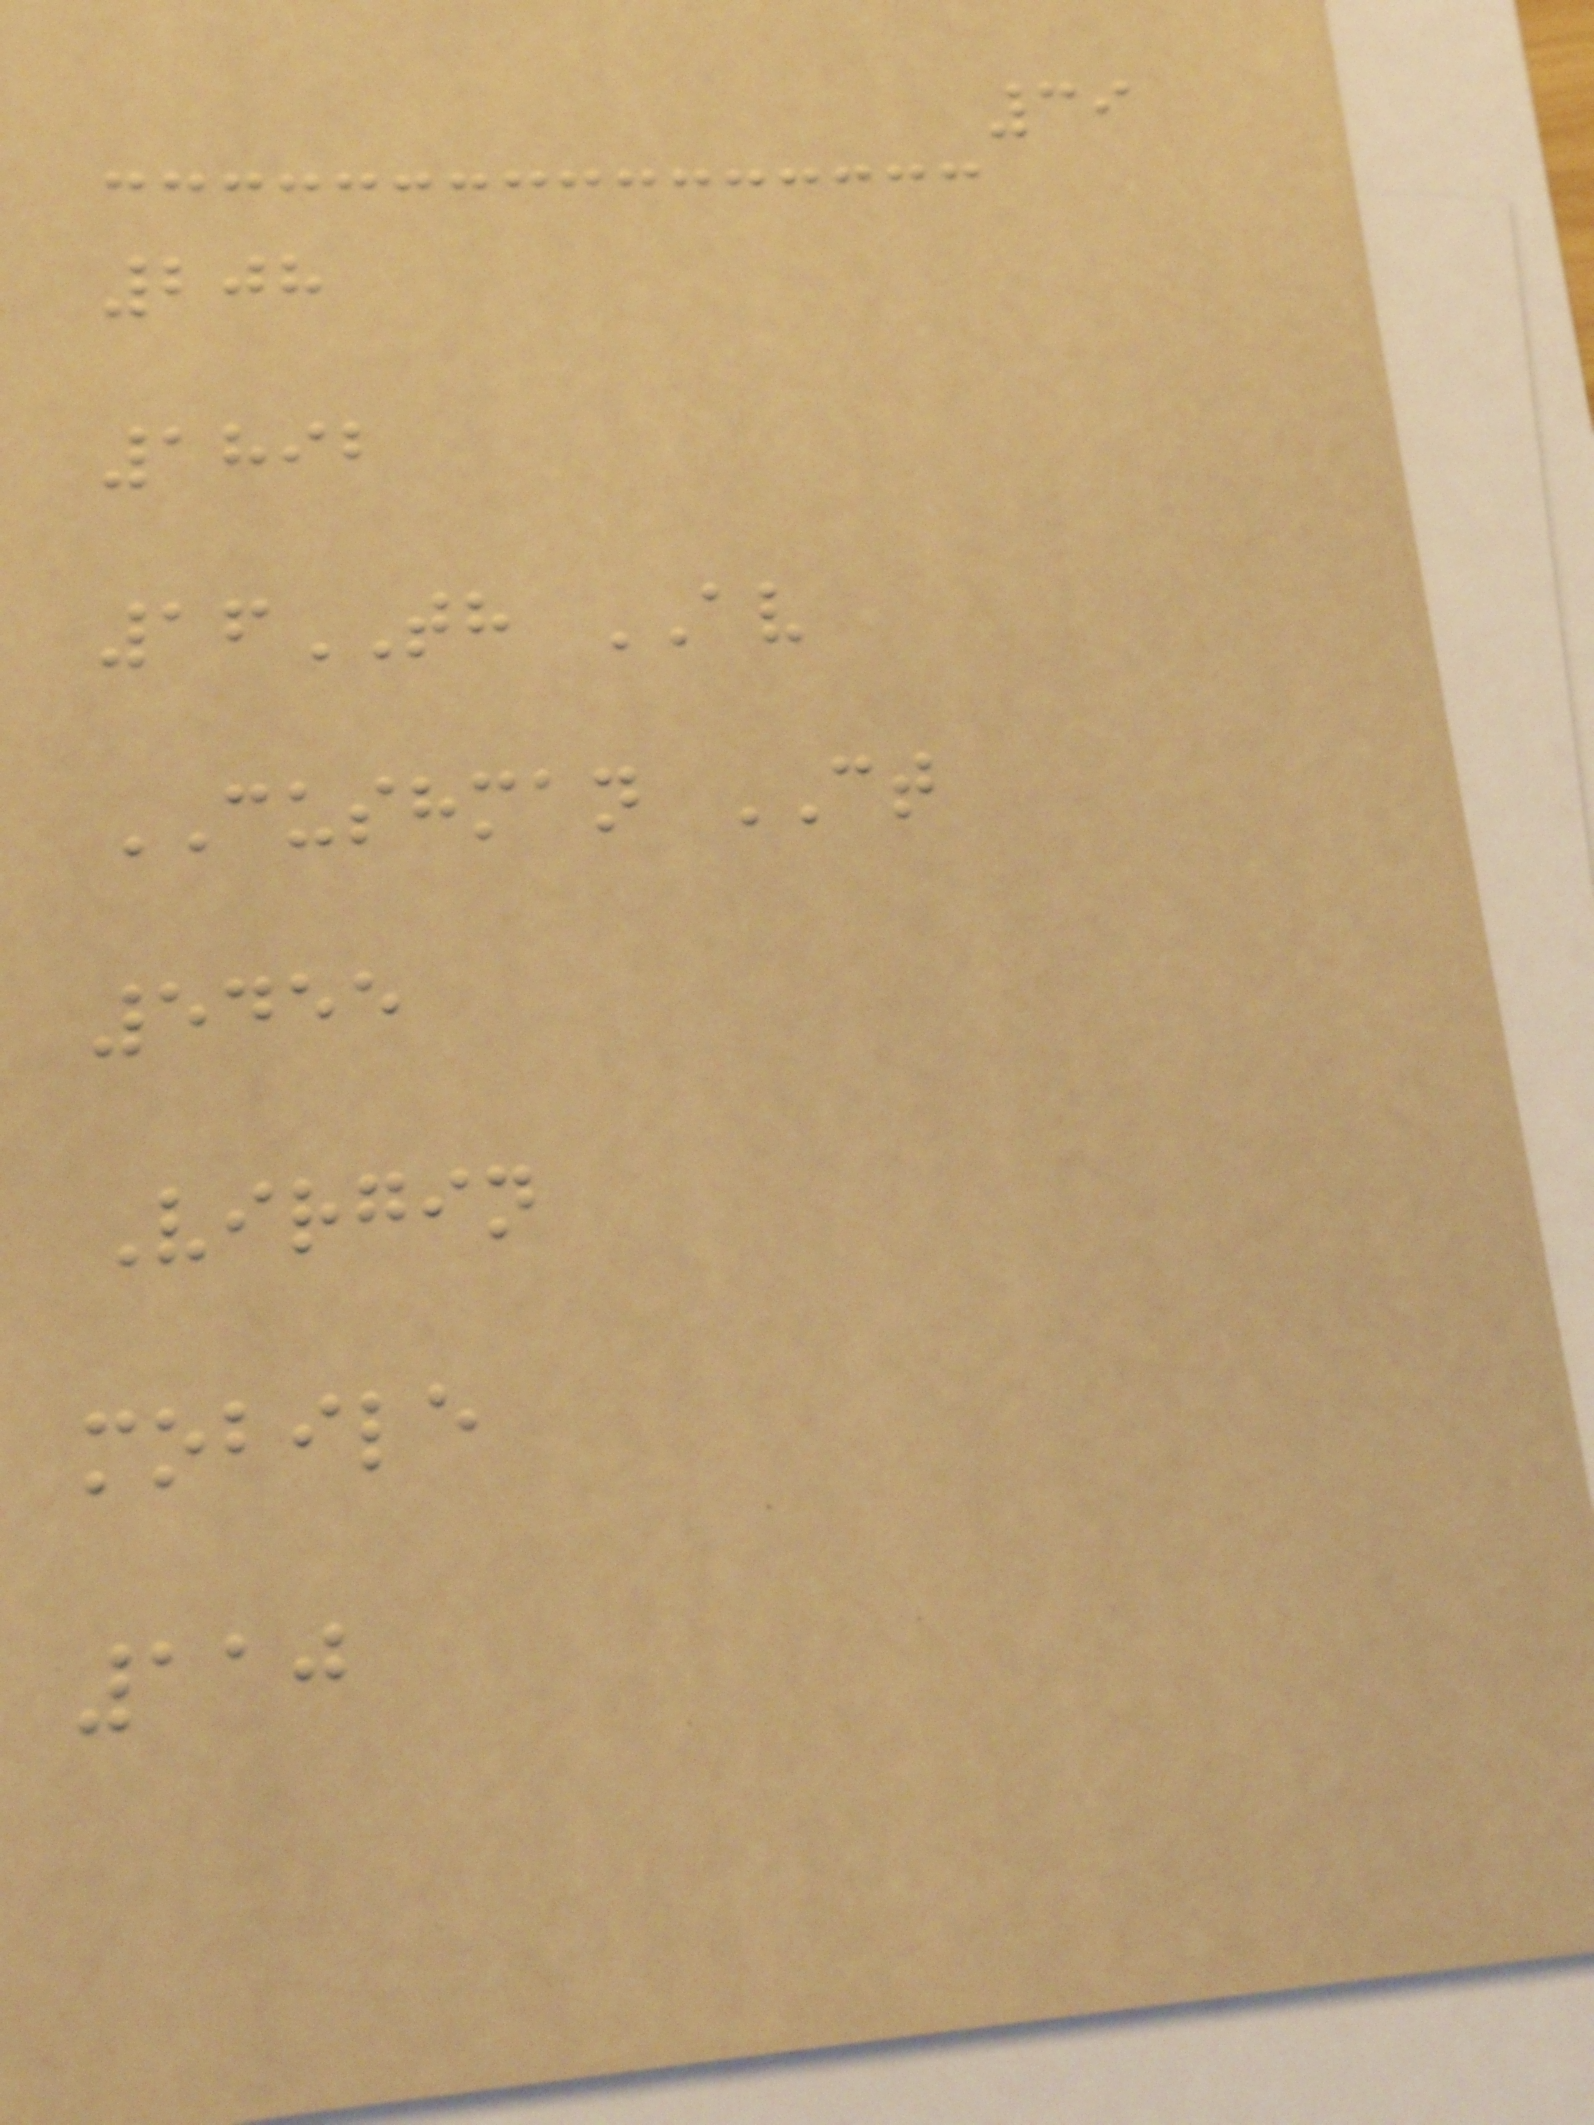39
208
1892
16TH AV
CUSHMAN CT
5455
Virgin
mobile
110
